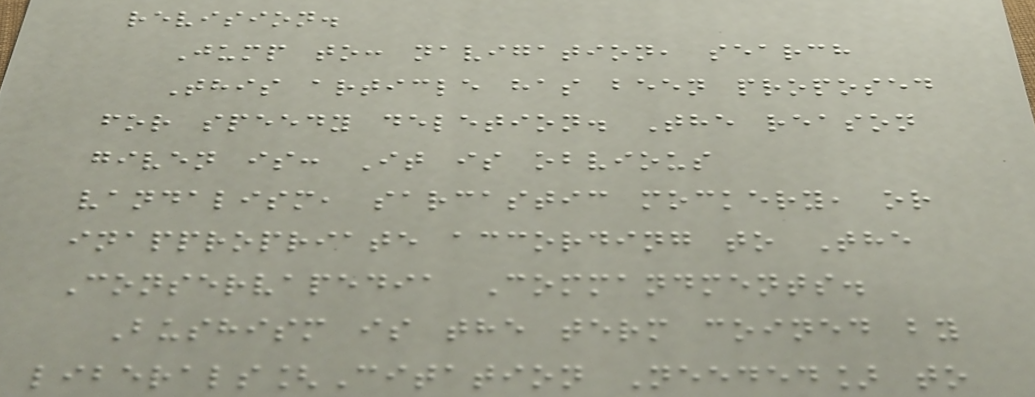revision.
Jump to: navigation, search
This article has been proposed
for speedy deletion. The reason
given is: It is obvious
vandalism, sarcastic mockery, or
inappropriate according to The
Conservapedia Commandments.
Bushism is the term coined by
liberals[Citation Needed] to
